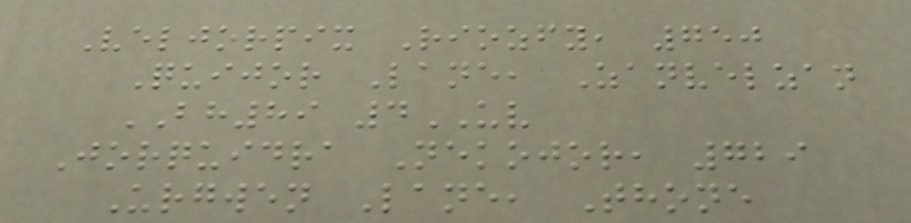Veljorpix Riozfy, 750
Quijor Lane, Zanvelzan
BH89 4UV
Jorquidra Nekojor, 729
Urgwen Lane, Thone
